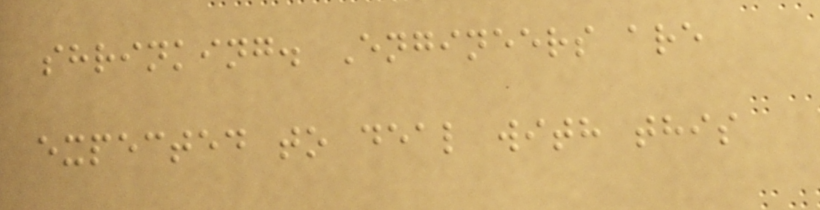shrinking. Engineers are
expected to deal with this
